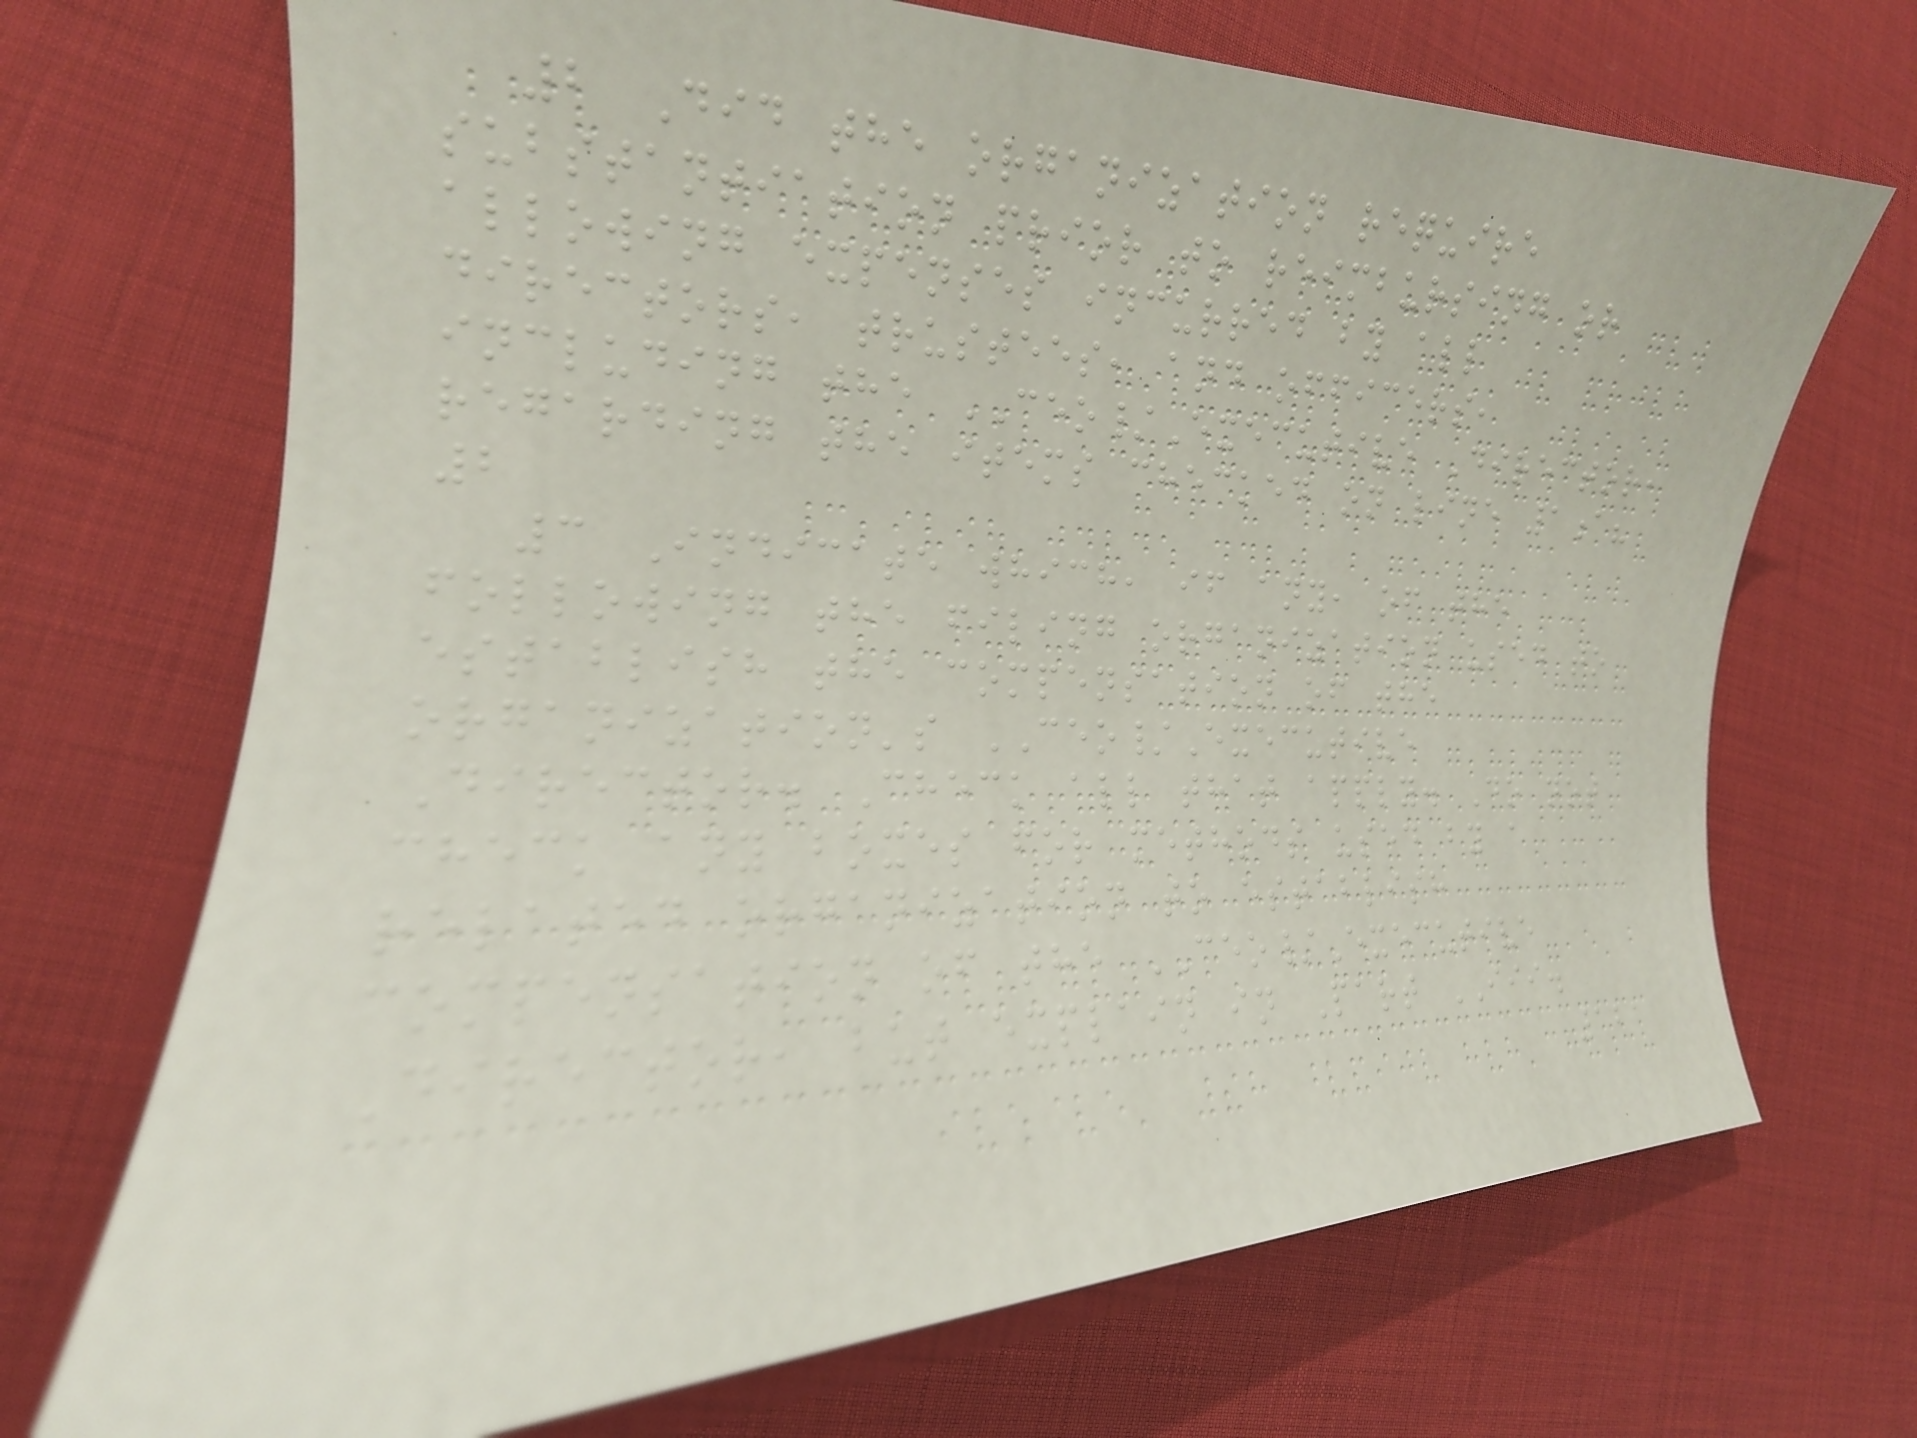2 Did the organization require
substantiation prior to reimbursing or
allowing expenses incurred by all
directors, trustees, and officers,
including the CEO/Executive Director,
regarding the items checked on line 1a?
2
3 Indicate which, if any, of the
following the filing organization used to
establish the compensation of the
organization's CEO/Executive
Director. Check all that apply. Do not
check any boxes for methods used by a
related organization to establish
compensation of the CEO/Executive
Director, but explain in Part III.
121
